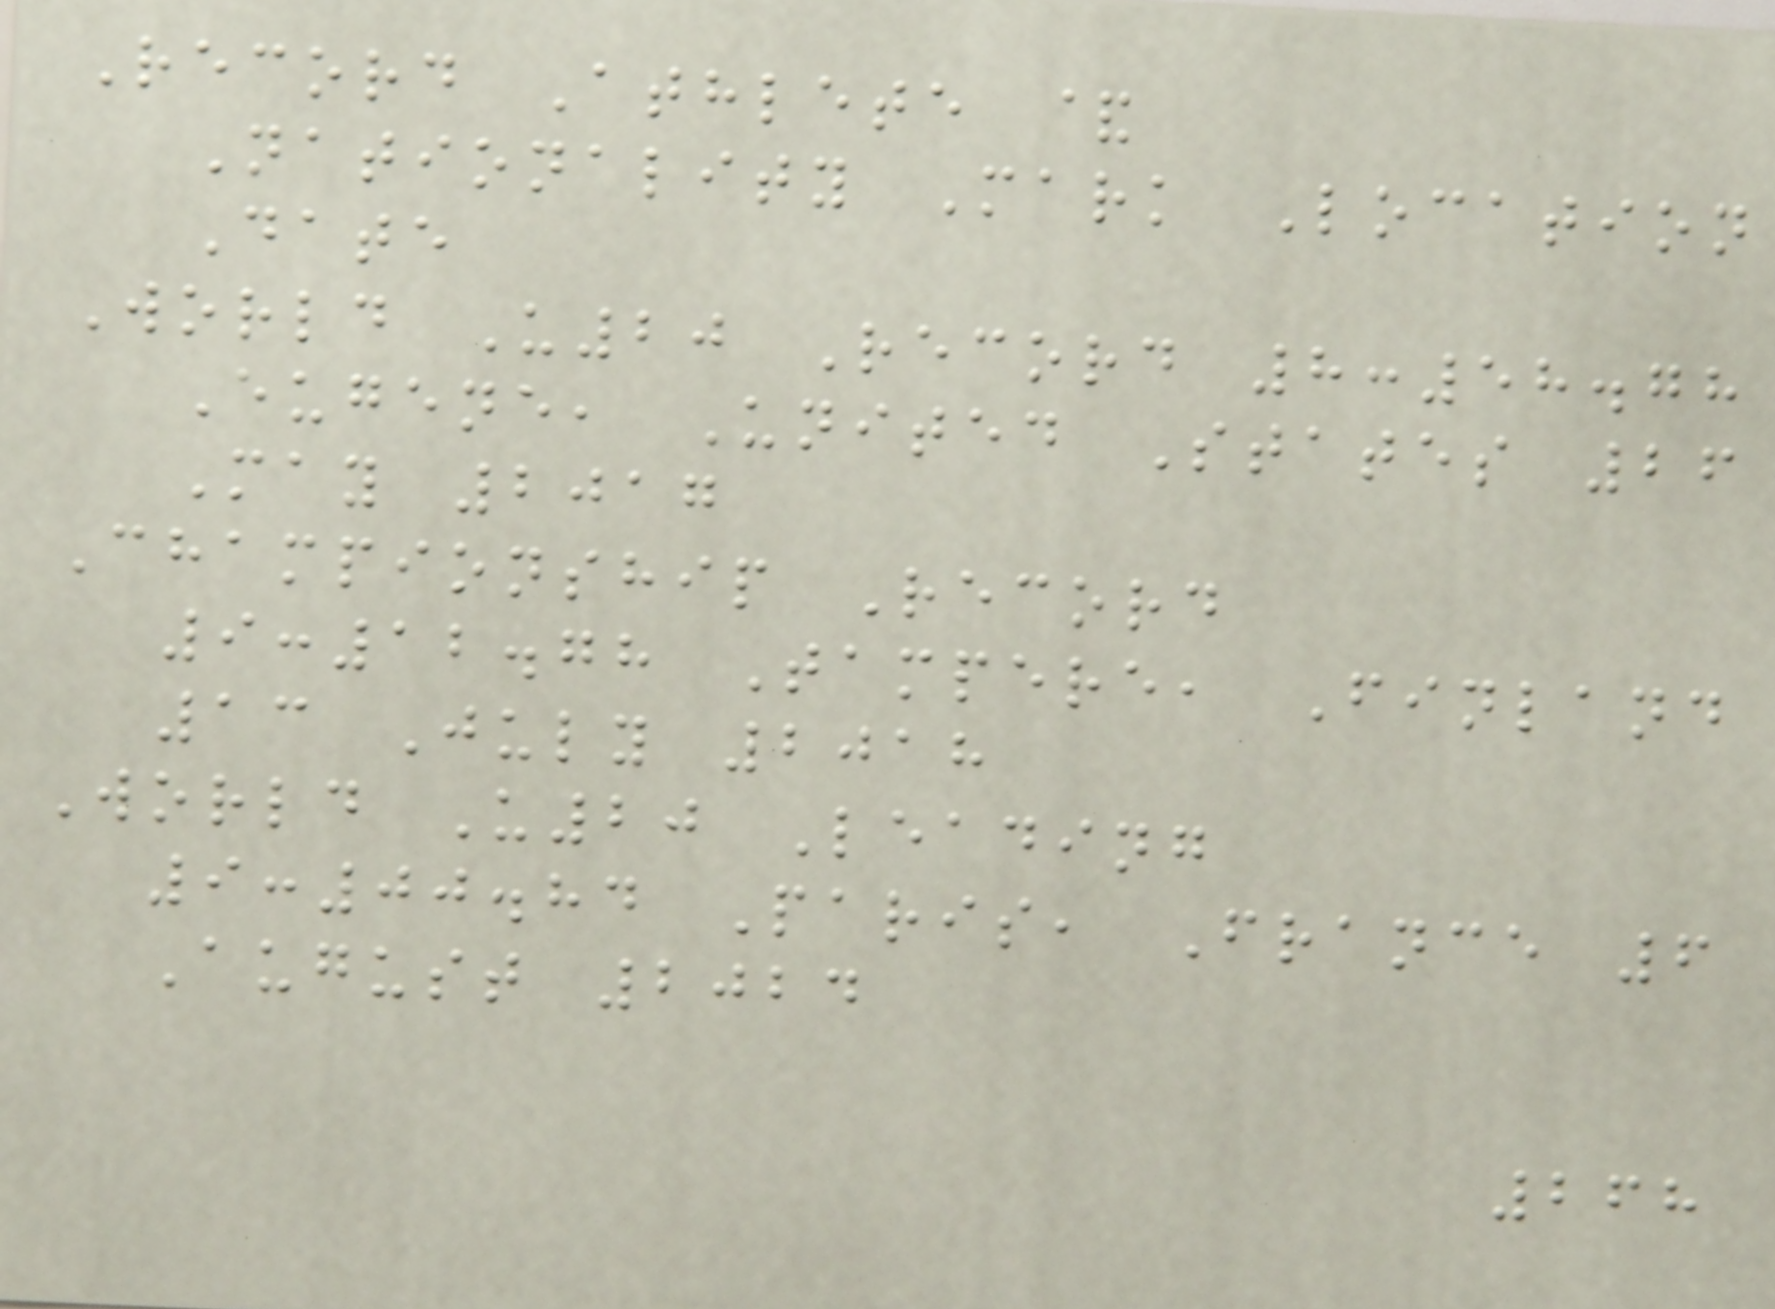Record Athlete &
Nationality Mark Location
Date
World U20 Record 8:58.78
Eugene, United States 26
May 2017
Championship Record
9:12.78 Tampere, Finland
13 July 2018
World U20 Leading
9:00.84 Paris, France 6
August 2024
268
